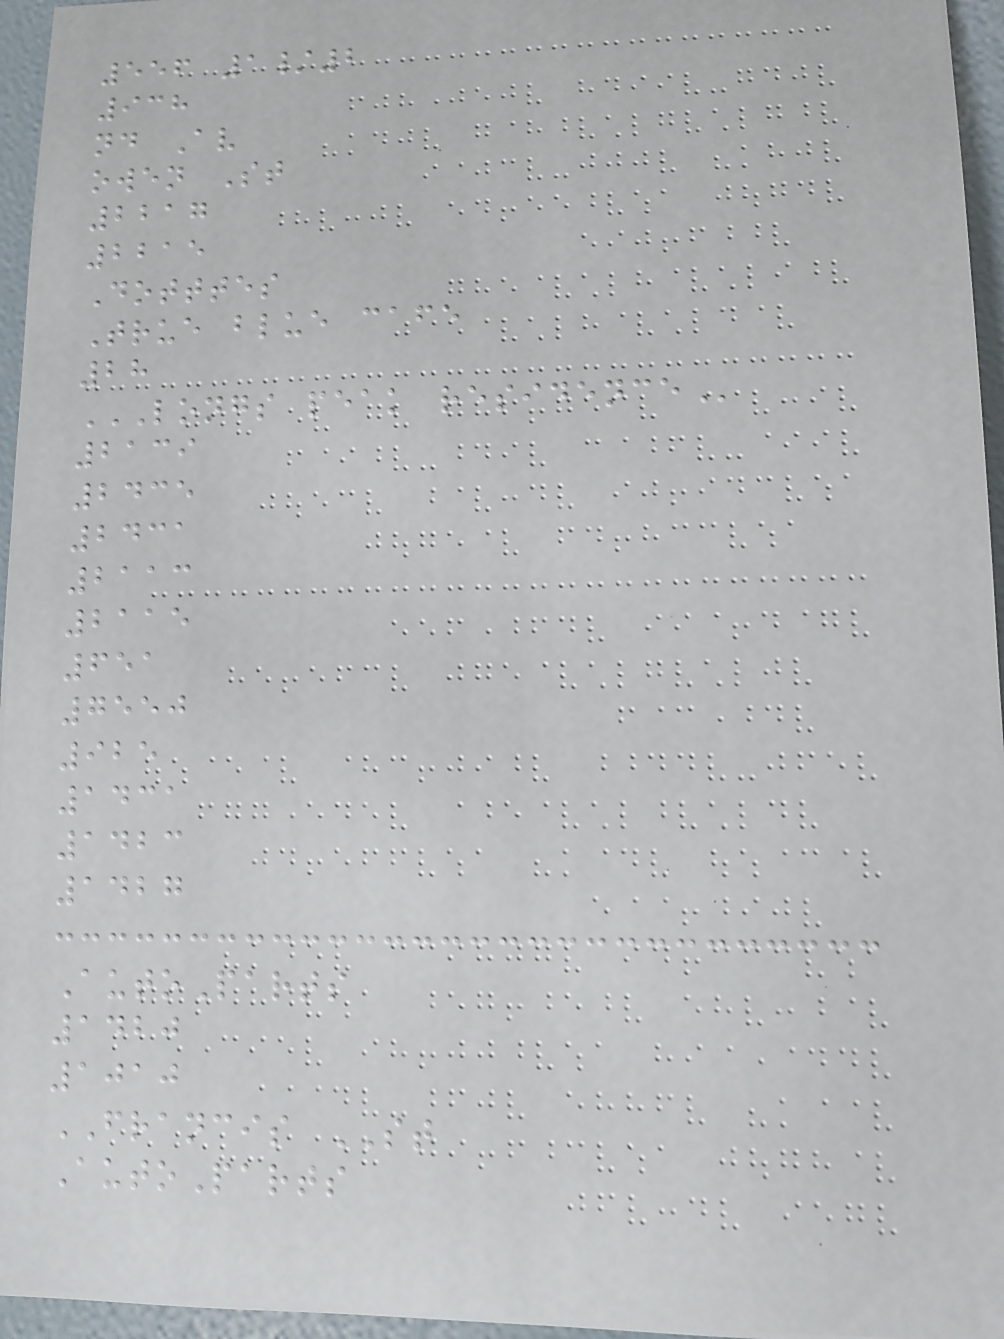556 1/2
938
nd Av
owen St
2217
2215
Dotttes
True blue cafe
28
LONGS PEAK RESIDENCE
2139
2435
2431
2113
2115
651
7550
925
1431
1423
1427
AutoParts
1420
1010
FRANCIS ST
AutoParts
